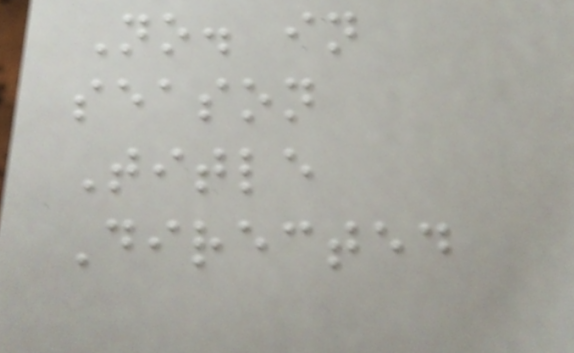No. in
season
Title
Directed
